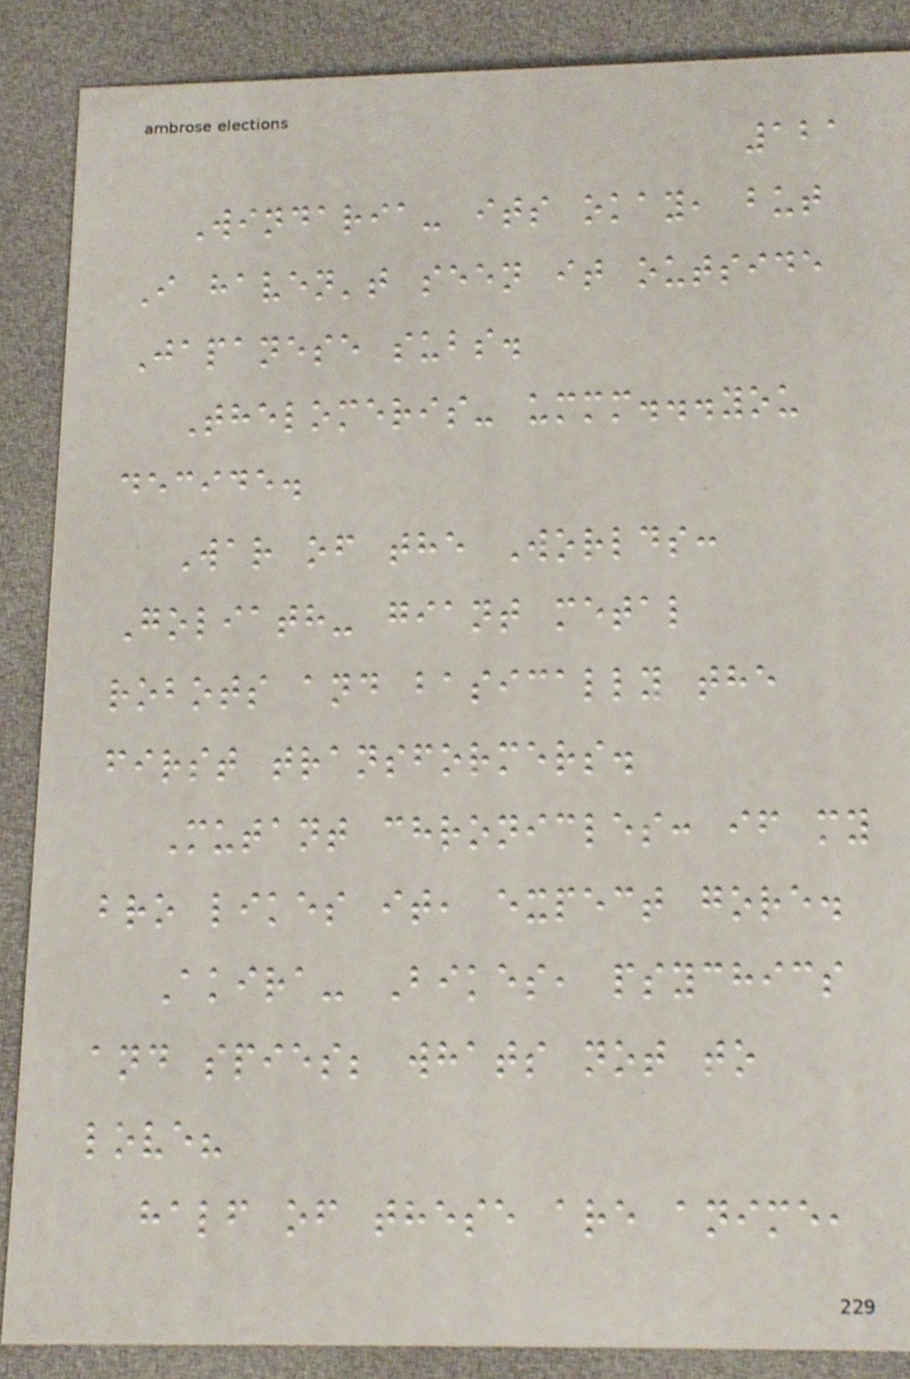121
Windaria- its okay, but
I haven't seen it outside
Japanese subs.
Thelomeris- ummm...you
decide.
War of the Worlds:
Goliath- giant metal
robots and basically the
first transformers.
Mutant chronicles: if my
bro likes it, expect gore.
Akira- Bikes, psychics
and spies; whats not to
love?
half of these are anime,
